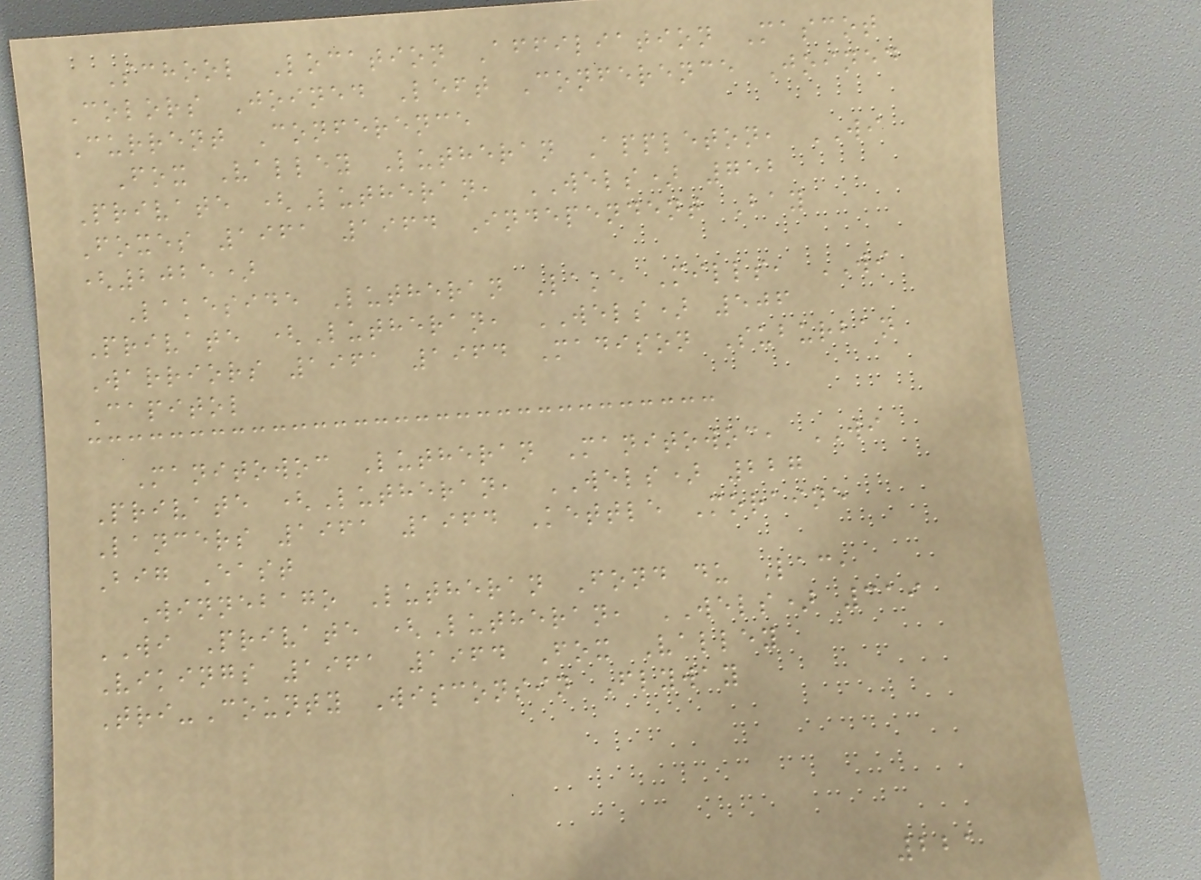School Location Affiliation Mascot
Colors Joined Left Conference Joined
Current Conference
Fox Valley Lutheran Appleton, WI
Private (Lutheran, WELS) 752
Foxes 1961 1964 Independent Bay
(2025)
Lakeside Lutheran Lake Mills, WI
Private (Lutheran, WELS) 506
Warriors 1961 1964 Madison Suburban
Capitol
Manitowoc Lutheran Manitowoc, WI
Private (Lutheran, WELS) 227
Lancers 1961 1964 Kettle Moraine
Big East
Winnebago Lutheran Fond du Lac,
WI Private (Lutheran, WELS) 319
Vikings 1961 1964 Fox Valley
Tri-County Wisconsin Flyway
221
